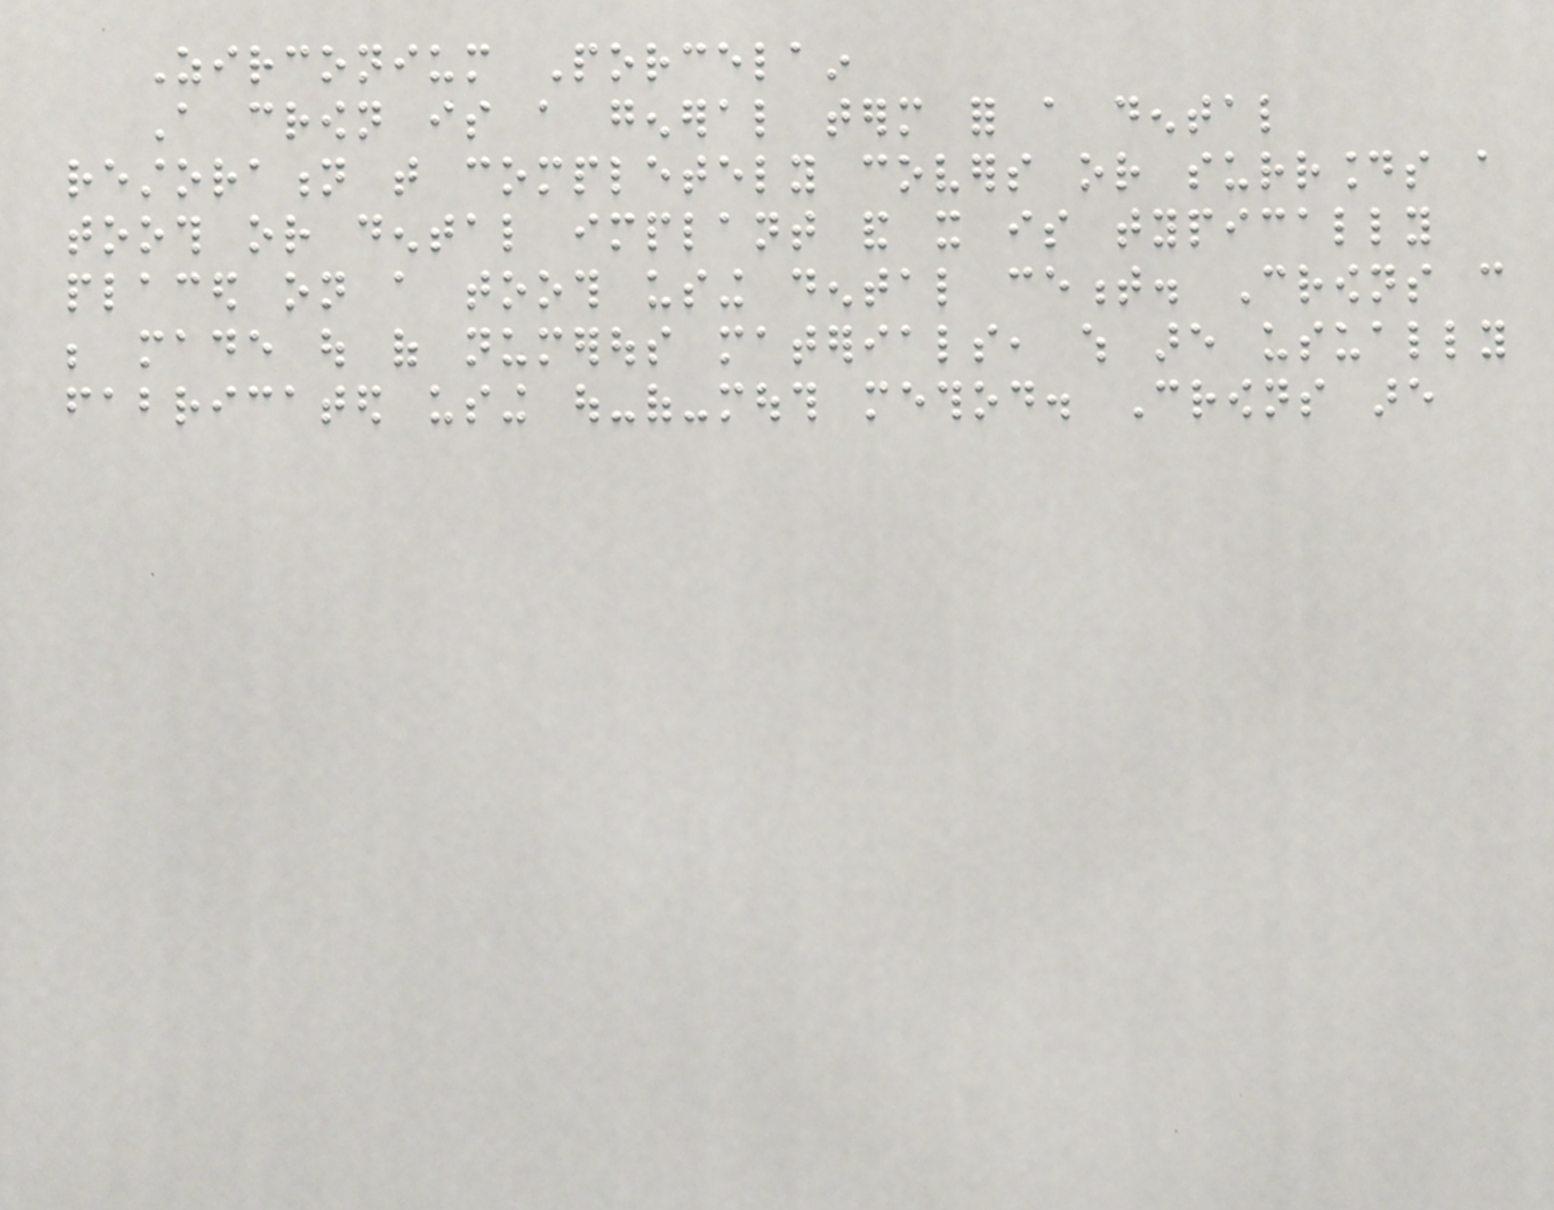Zirconium Porcelain
A crown is a general term for a dental
restoration that completely covers or surrounds a
tooth or dental implant and it is typically
placed on a tooth using dental cement. Crowns can
be made out of numerous materials, which are usually
fabricated using out-of-mouth method. Crowns are
